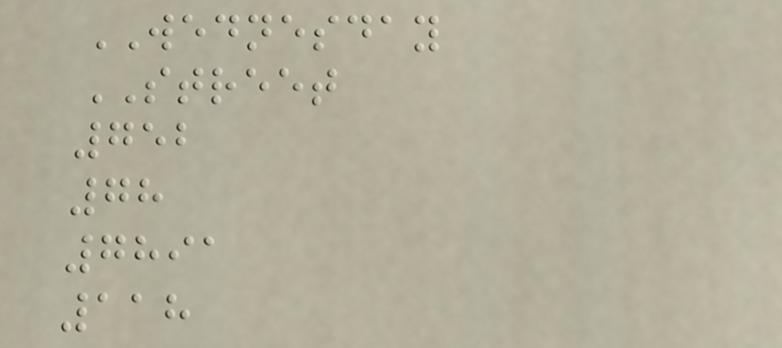WEDNESDAY
STREET
752
78
7891
118
